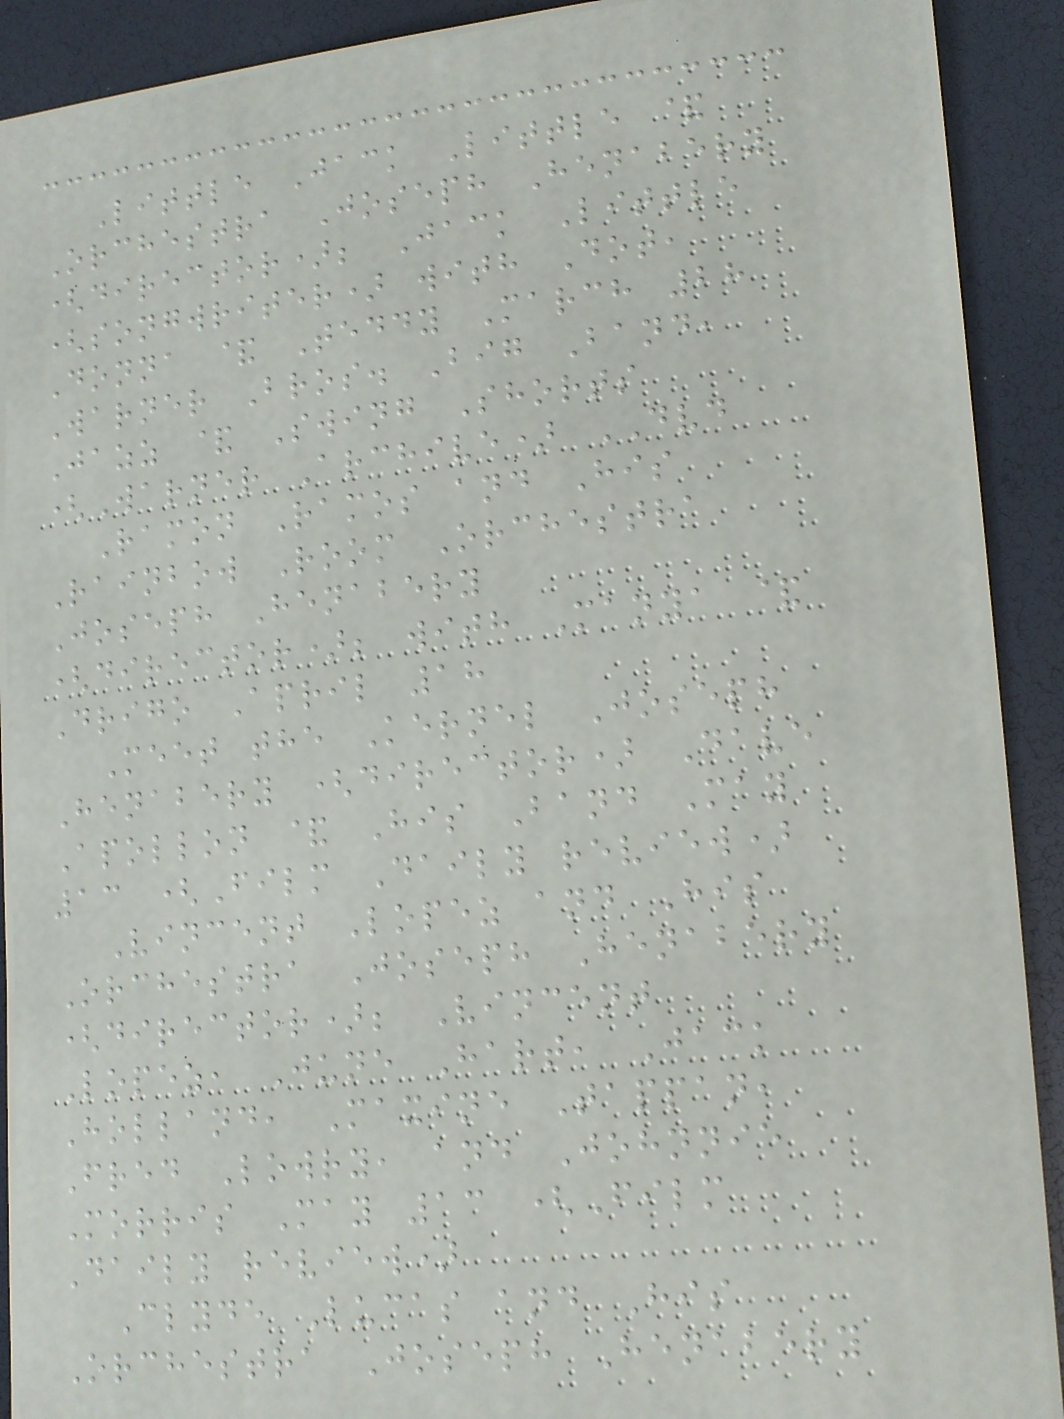Little Jack Little &
Orchestra Joseph Henabery
(director); Jack Little
(songwriter) with Dot,
Donna & Teddy March 28
Warner Bros. Big Band,
Jazz & Swing Shorts
(Warner Archive) DVD
Ramon Ramos and His
Rainbow Room Orchestra
Joseph Henabery
(director); with Manya &
Drigo April 18
Meet the Kernel Joseph
Henabery (director) Dave
Apollon & His Band May
13 (Film Daily review)
Vincent Lopez and His
Orchestra Joseph Henabery
(director); Vincent
Lopez, June Hart, Jack
Holland, Maxine Tappan,
Fred Lowry, and Johnnie
Morris May 13 (Film
Daily review)
Clyde Lucas and His
Orchestra Joseph Henabery
